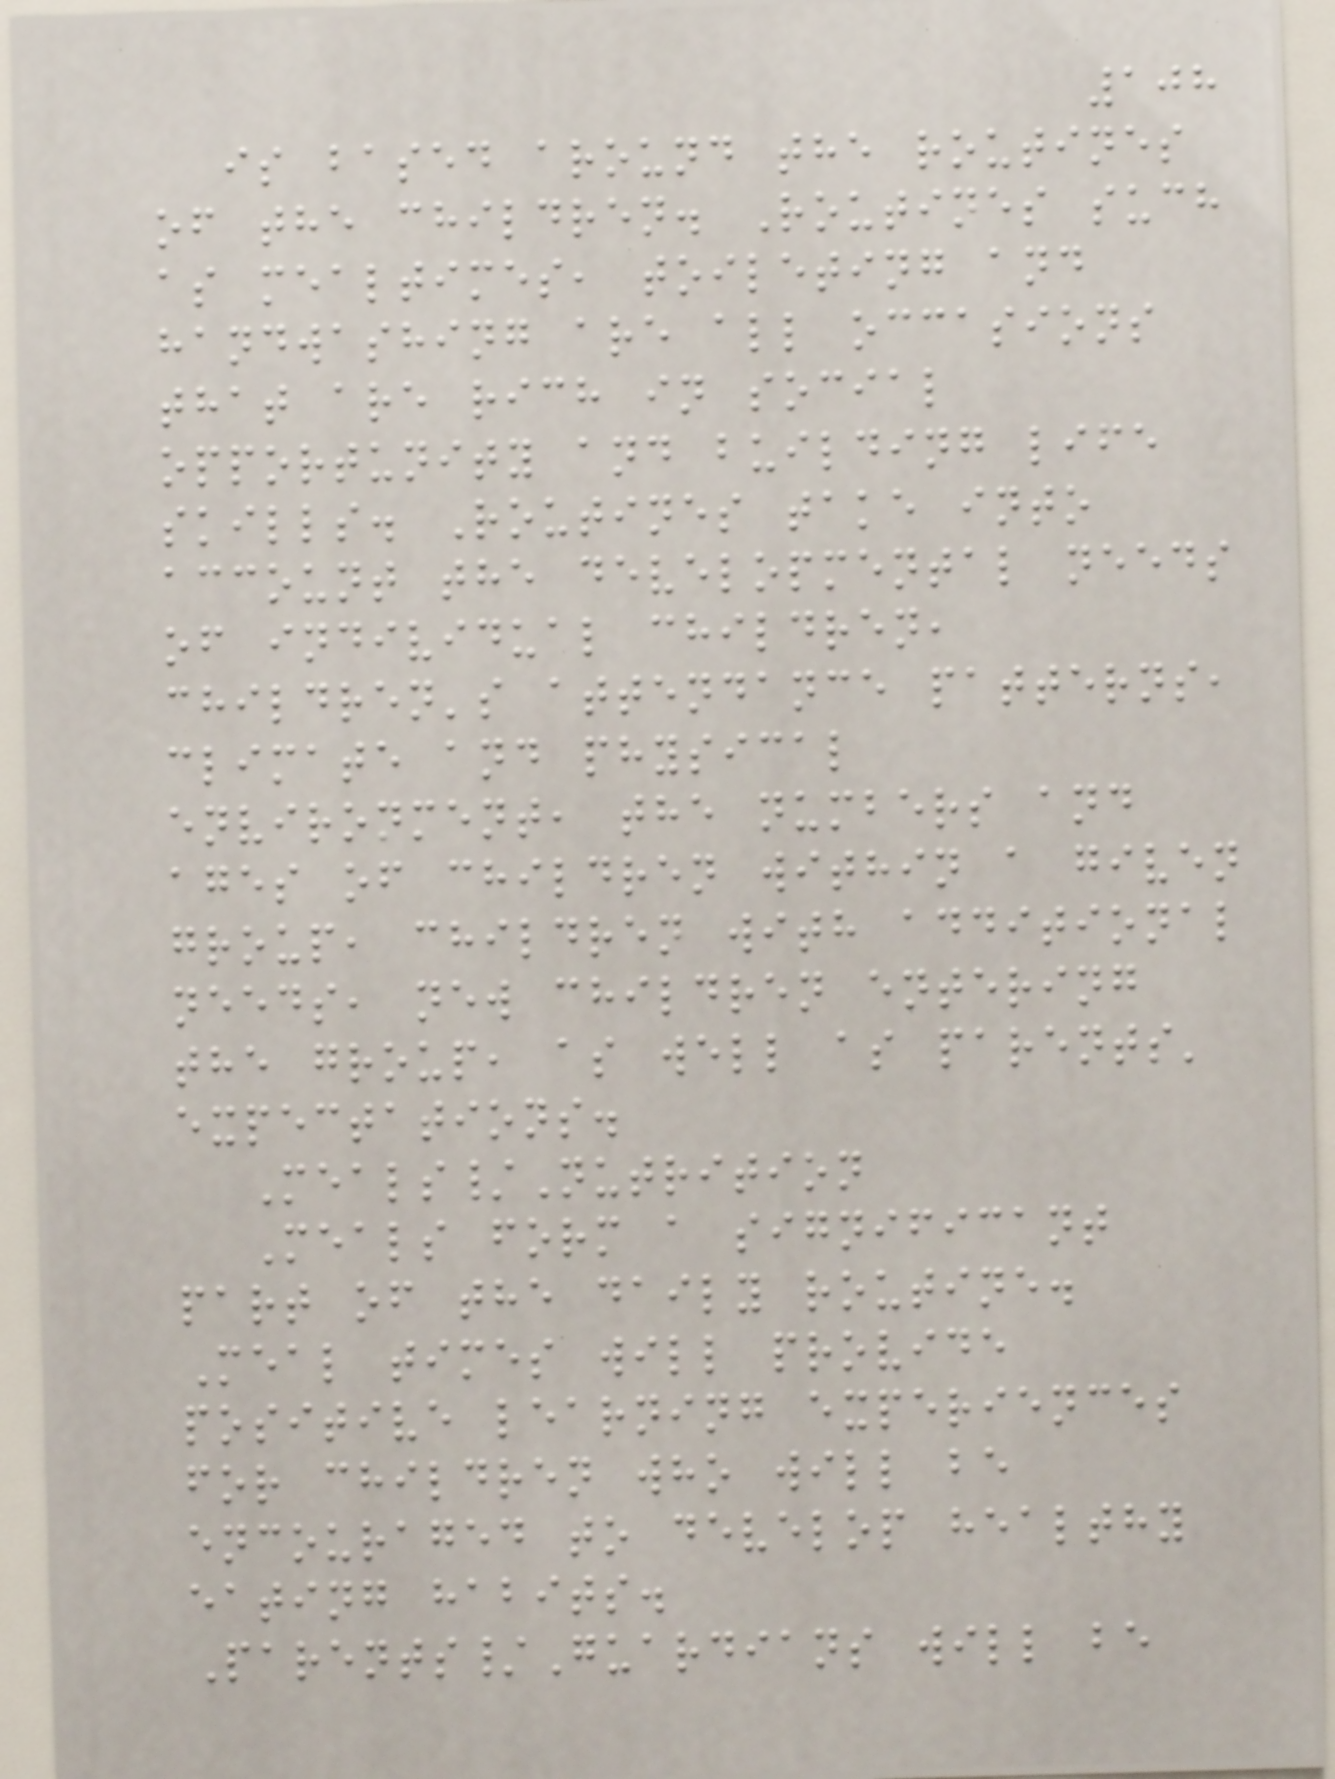108
is based around the routines
of the children. Routines such
as mealtimes, toileting and
handwashing are all occasions
that are rich in social
opportunity and building life
skills. Routines take into
account the developmental needs
of individual children,
children's attendance patterns,
climate and physical
environment, the numbers and
ages of children within a given
group, children with additional
needs, new children entering
the group, as well as parents'
expectations.
Meals/Nutrition
Meals form a significant
part of the daily routine.
Meal times will provide
positive learning experiences
for children who will be
encouraged to develop healthy
eating habits.
Parents/Guardians will be
